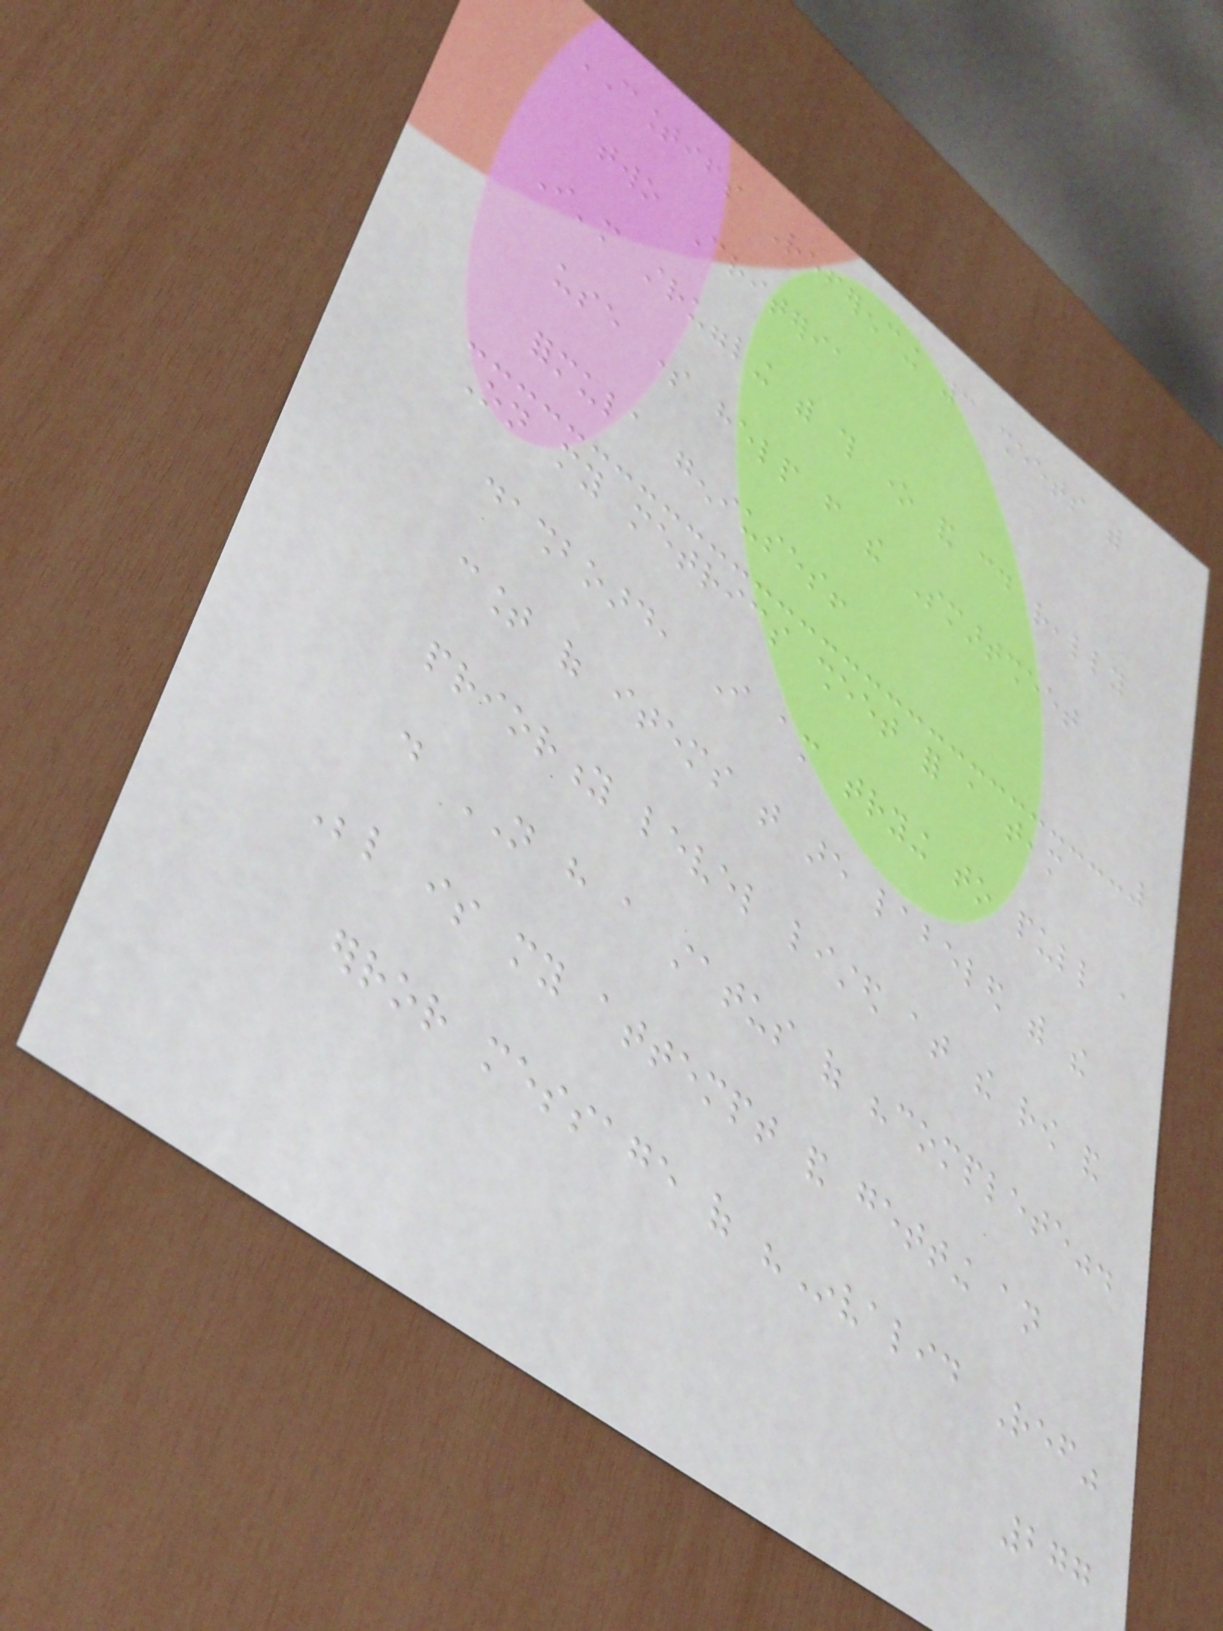COUNTIFS Referencing 3 sheets with
two Criteria
I'm struggling with this one and could really
use some help from the Smartsheet
formula geniuses!
On my metrics sheet for a team
dashboard, I am trying to pull a
count of items that are labeled with the
priority level listed at the row and
do NOT have a status of "complete".
Below is my attempt and getting an
error message of "Invalid Ref"
277
